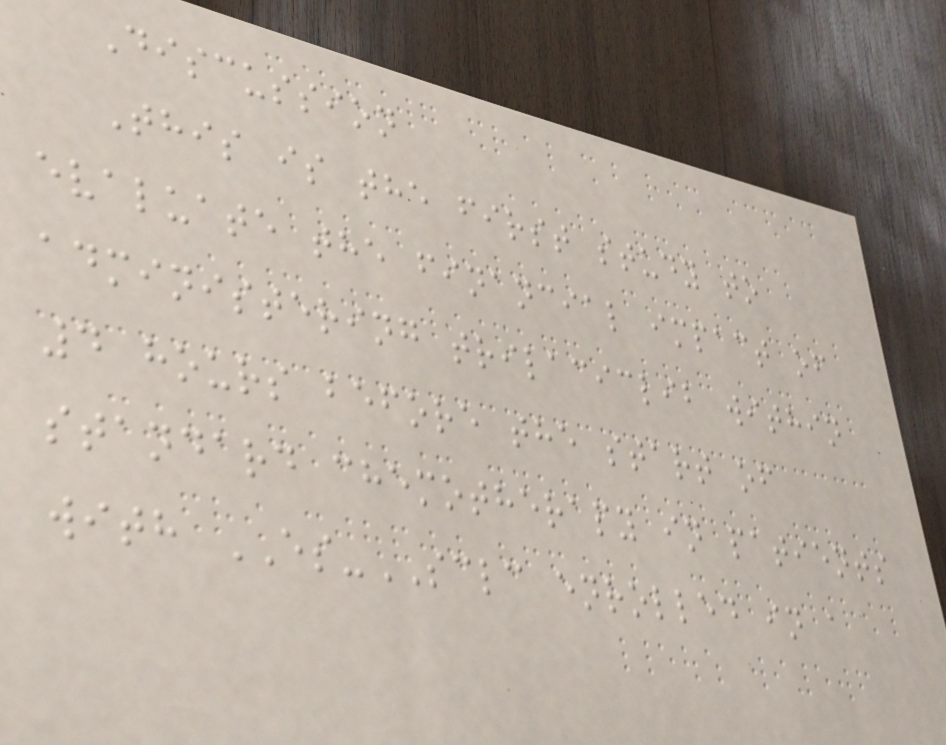Discussion
This is the first study to
evaluate the financial impact of
administering trilaciclib within
4 hours before the start of
standard chemotherapy in patients
with ES-SCLC enrolled in a
